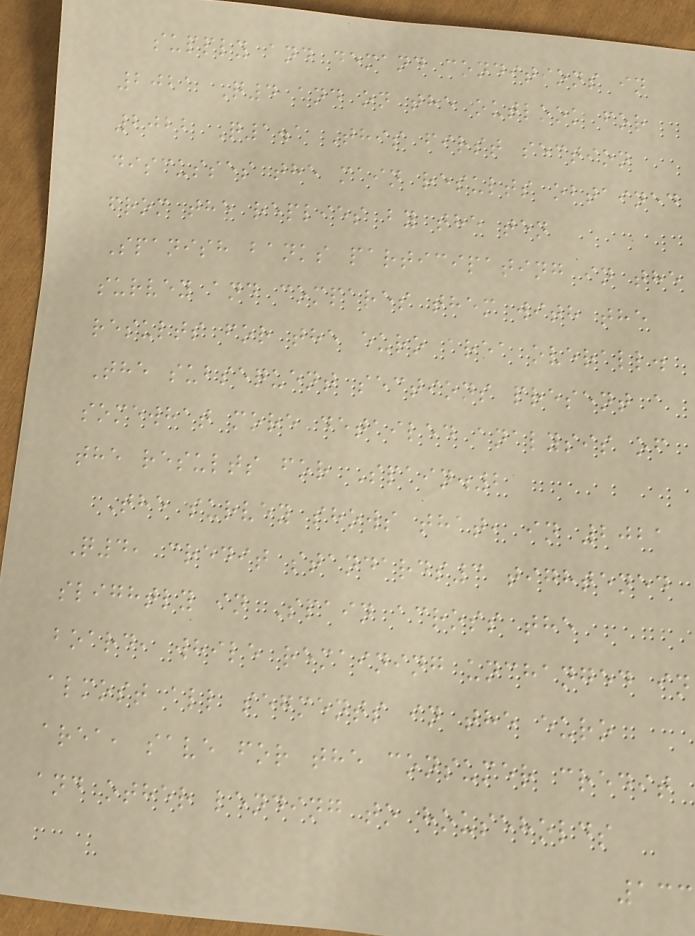supply and demand conditions in
2021 Q4 and on the outlook for
2022 Q1.1 This first section
discusses the main results obtained
from the replies by the ten
Spanish banks participating in the
survey and compares them with the
results for the euro area overall.
The subsequent sections present a
somewhat more detailed analysis of
the results for Spain.2
The survey shows that, in 2021
Q4, credit standards3 tightened
slightly in Spain across the
board, while remaining unchanged in
almost all segments in the euro
area, save for the consumer credit
and other lending to households
133
